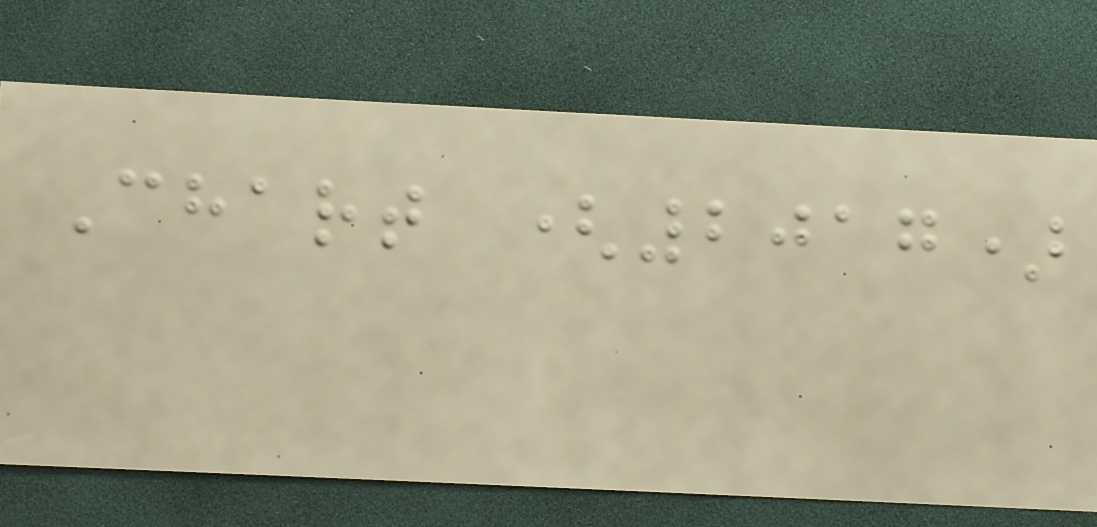Chart (2017)
